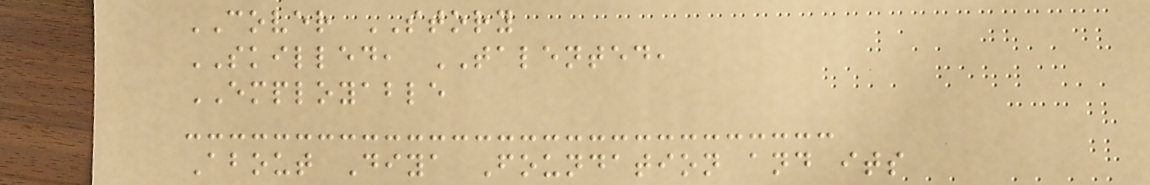COVER STORY
SKILLED, TALENTED,
EMPLOYABLE
About Diya Foundation and its
